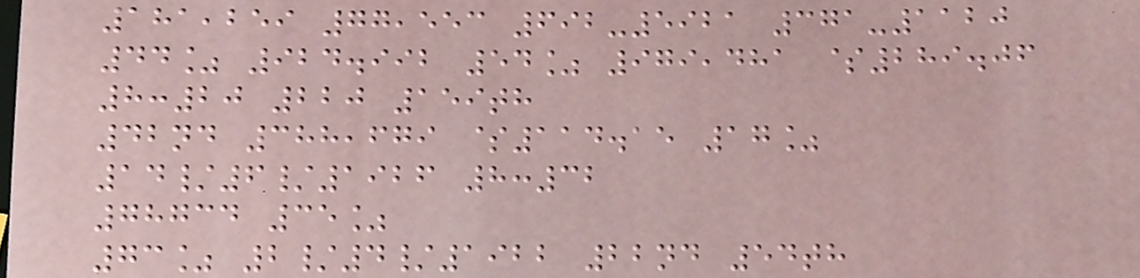181,259 77,553 692-5921 371-1120
44% 924.992 54% 979,481 $289.06
8:20 220 159th
42nd 388,679 $114.15 17%
14/6/1926 8:32
78734 35%
73% 2/4/1922 22nd 54th
